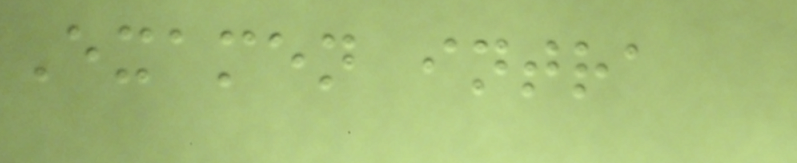Examen intra
